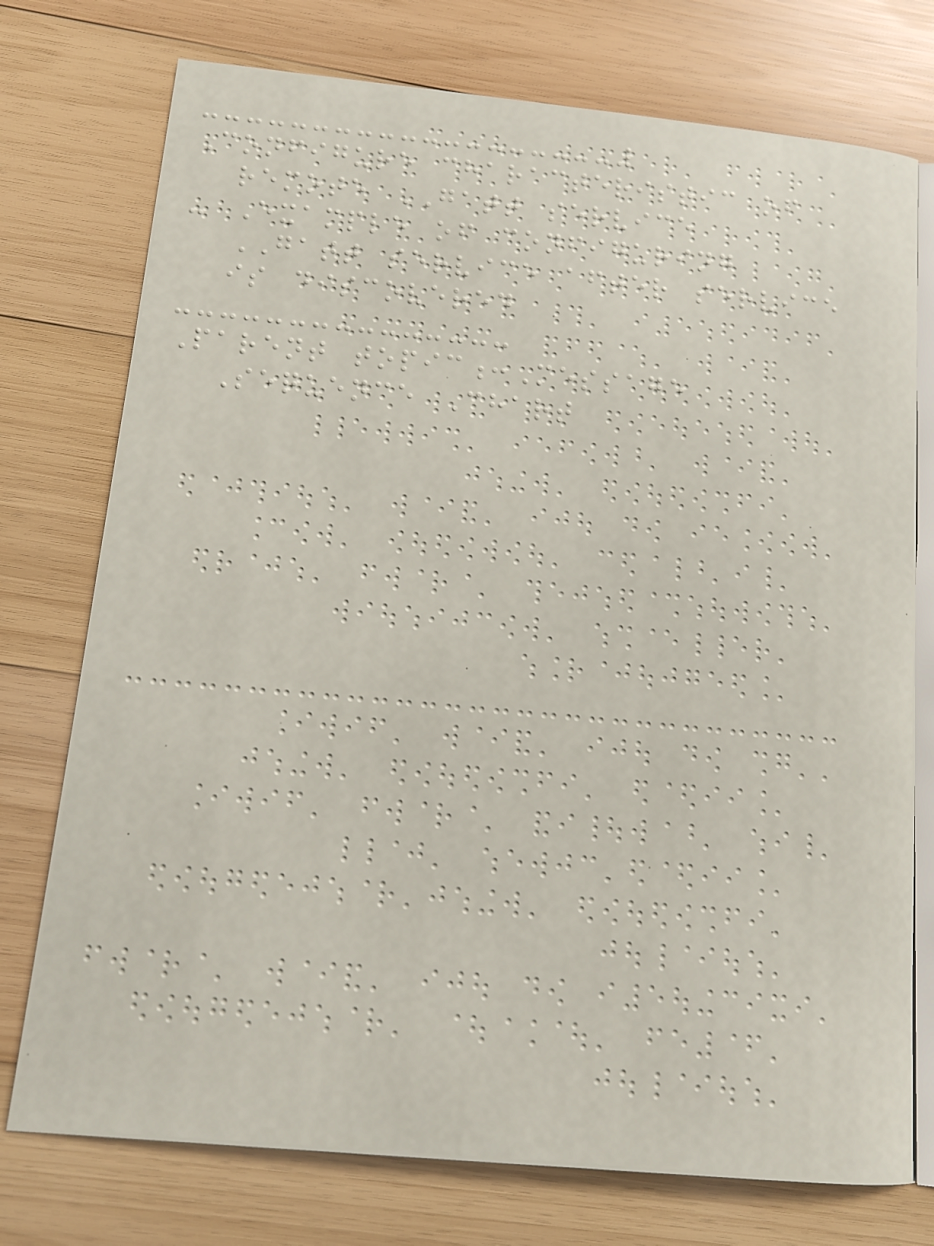Configure characteristic of
remote GATT service
- Example of configuring
GATT service after service
is discovered
Parent topic:Message
Sequence Chart
